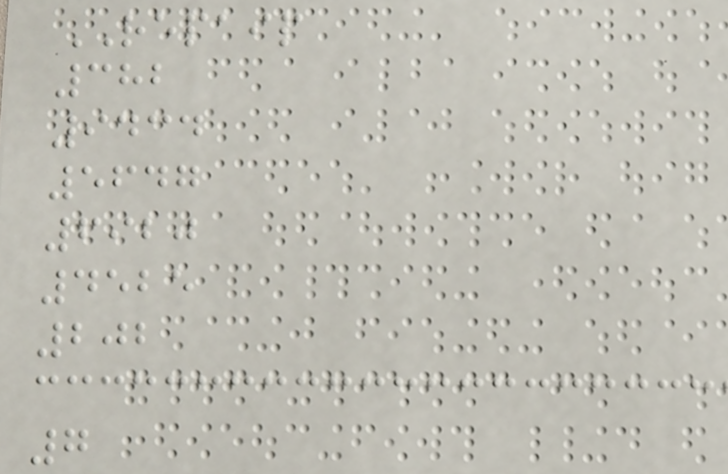REPAIP
382
9434
5647
6920
4525
202
7
